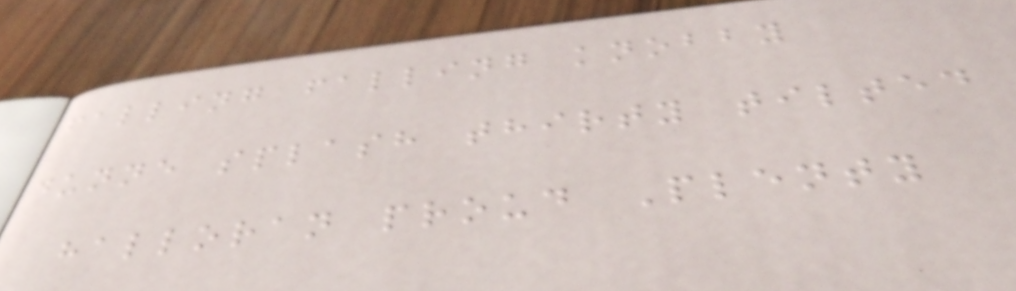falling falling knobby
dunne splash thirty tilted
halloran proud Plenty
